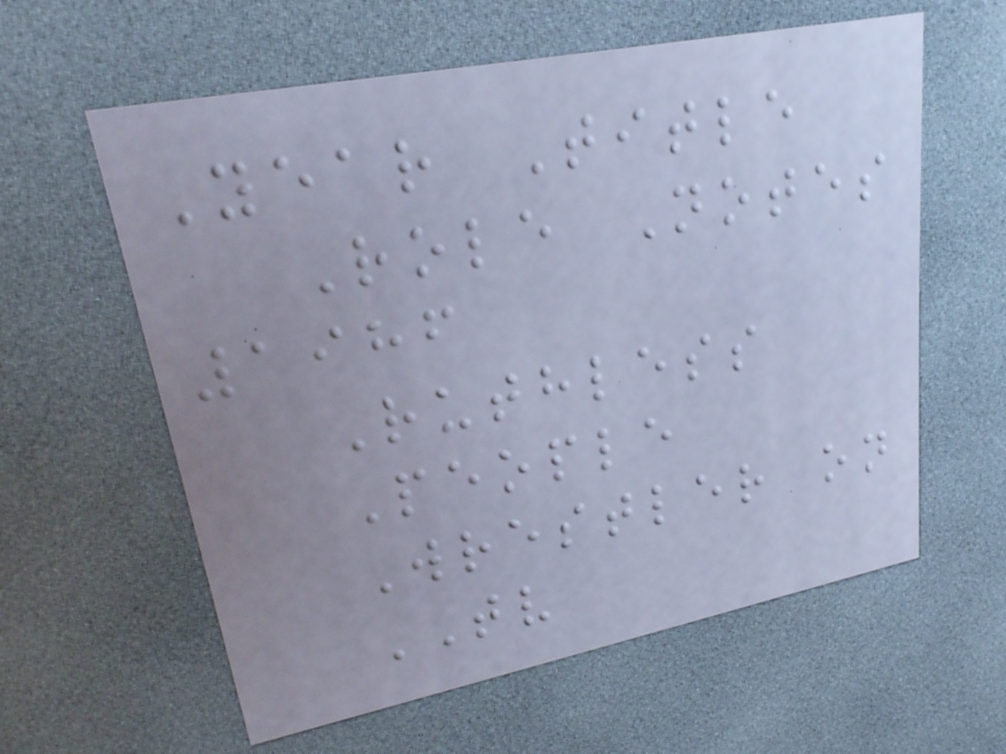Year Title
Role Notes
1986
Ruthless
People
Wrestler on
TV
